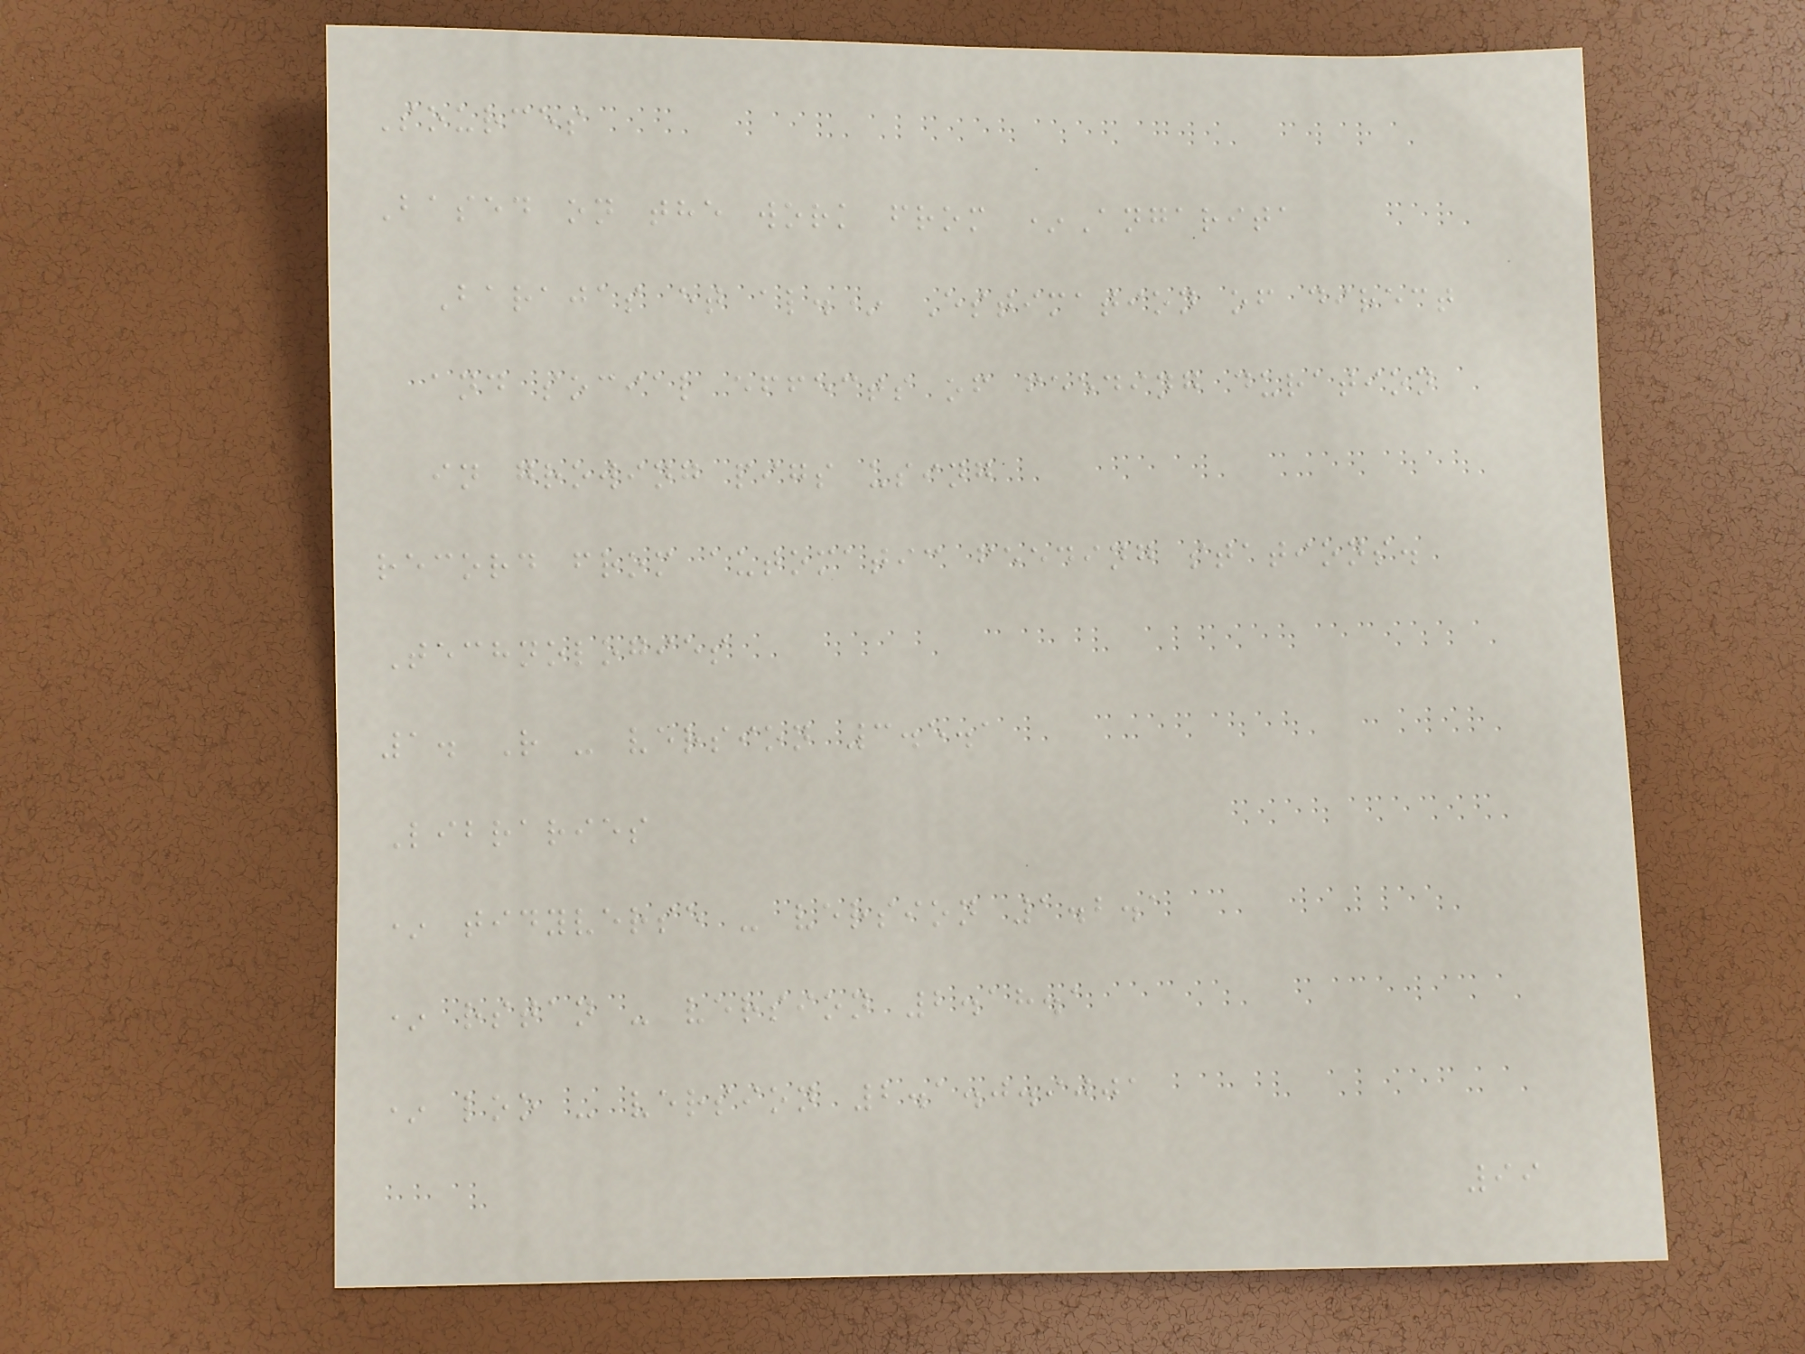Sources
Based on the work from *Angarita
Barajas et al.* Estimation of direct
and social effects of feeding duration
in growing pigs using
record from automatic feeding stations.
Technologies
1. R - version 3.5.1
Libraries
* tidyverse - version 1.2.1
* rstan - version 2.18.1
* loo - version 2.1.0.9001
99
